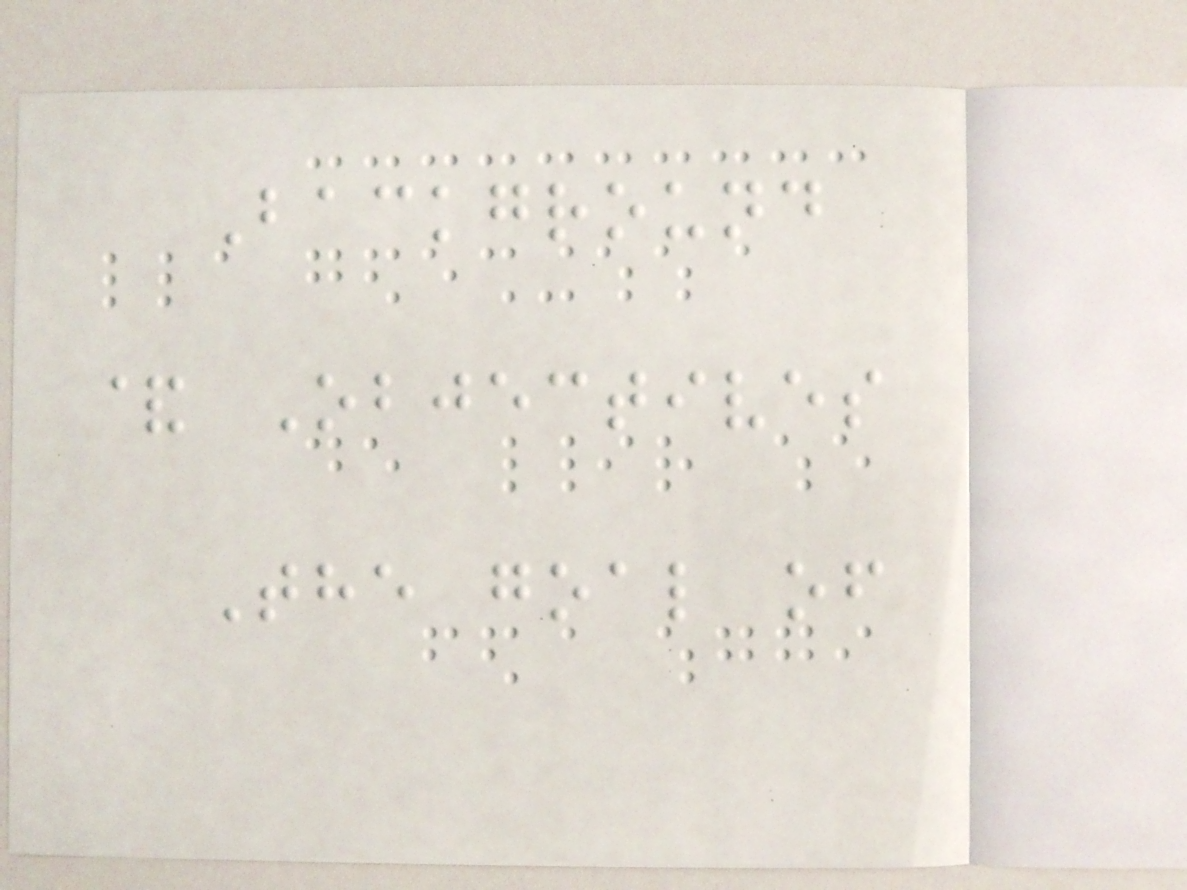Background
& Objectives
The goal of
